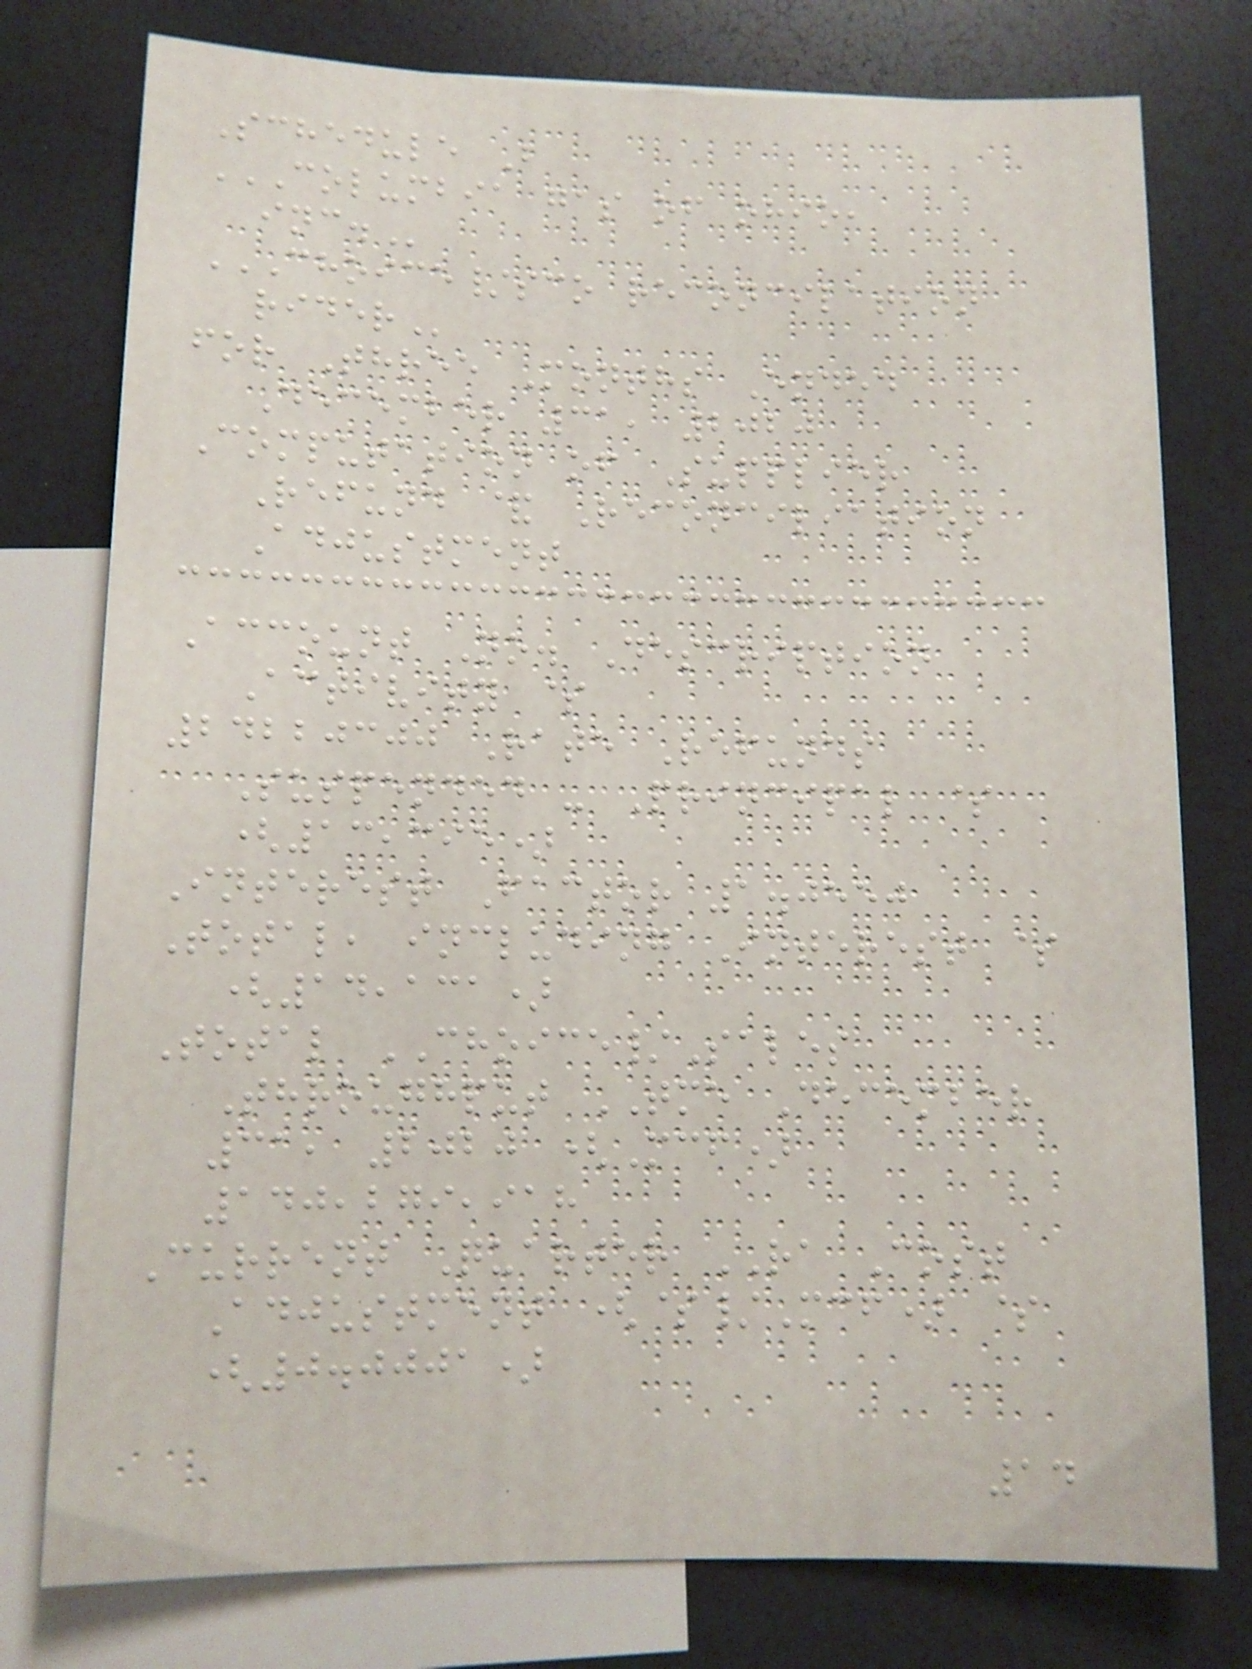Schedule B
COLUMBIA GAS OF OHIO,
INC.
CHOICE/SCO RECONCILATION
RIDER
for Three Months Ended
December 31, 2020
Computation of Supplier
Refund & Reconciliation
Adjustment
Account No. Description
Activity $
24220300 Rate Refunds
Suspended - Principal $
(13,395)
Interest Factor 1.0550
Total, including Interest $
(14,131)
Total CHOICE/Sales
Throughput TME December
31, 2020 (Mcf)
140,279,918
Current Quarter RA Cost
Adjustment ($/Mcf) $
(0.0001)
14
